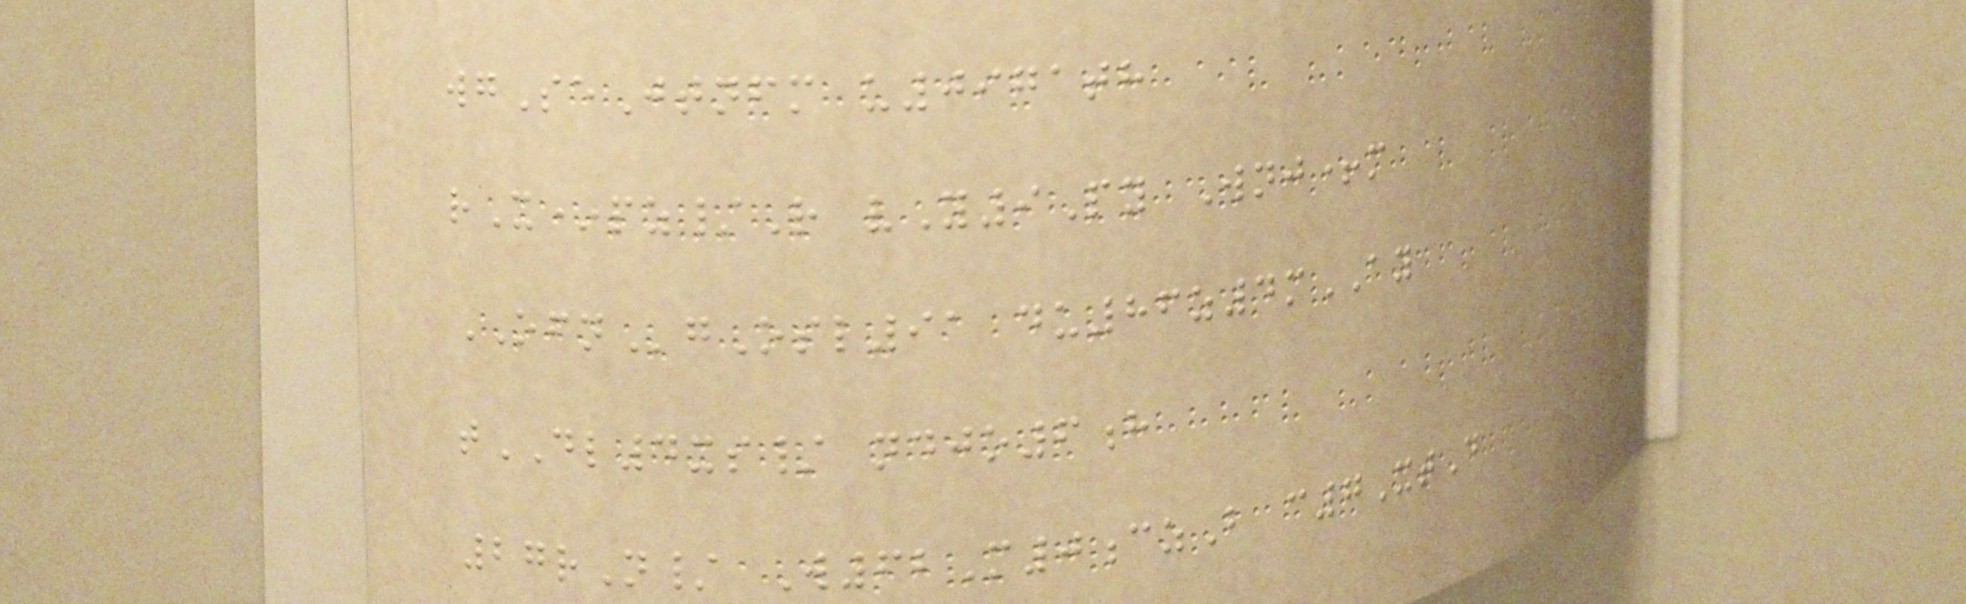wgSeJtnfm u0971th
rX*pz/R vY9Py Wnj+m
OFNgOsl91 du86z4mAY
tDL4xs/ ndjo6h
27rN/ W62M0czB c7XtD
